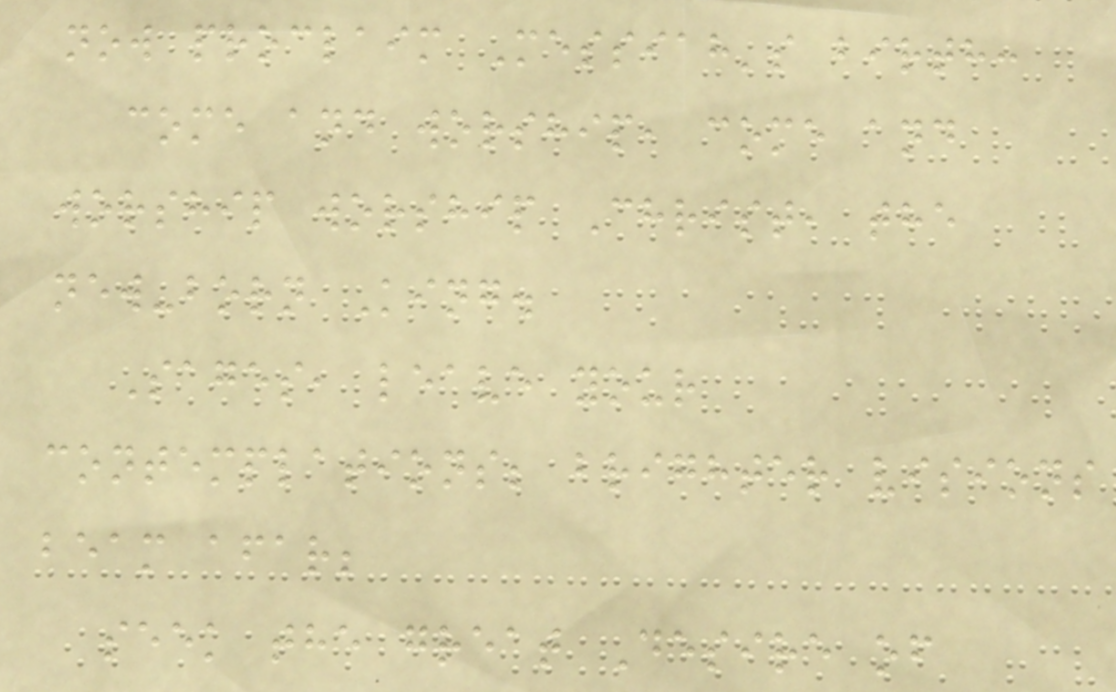now proclaim Messiah's birth:
come and worship, come and
worship worship Christ, the
new-born King.
Sages, leave your
contemplations; brighter visions
beam afar;
seek the great Desire of
